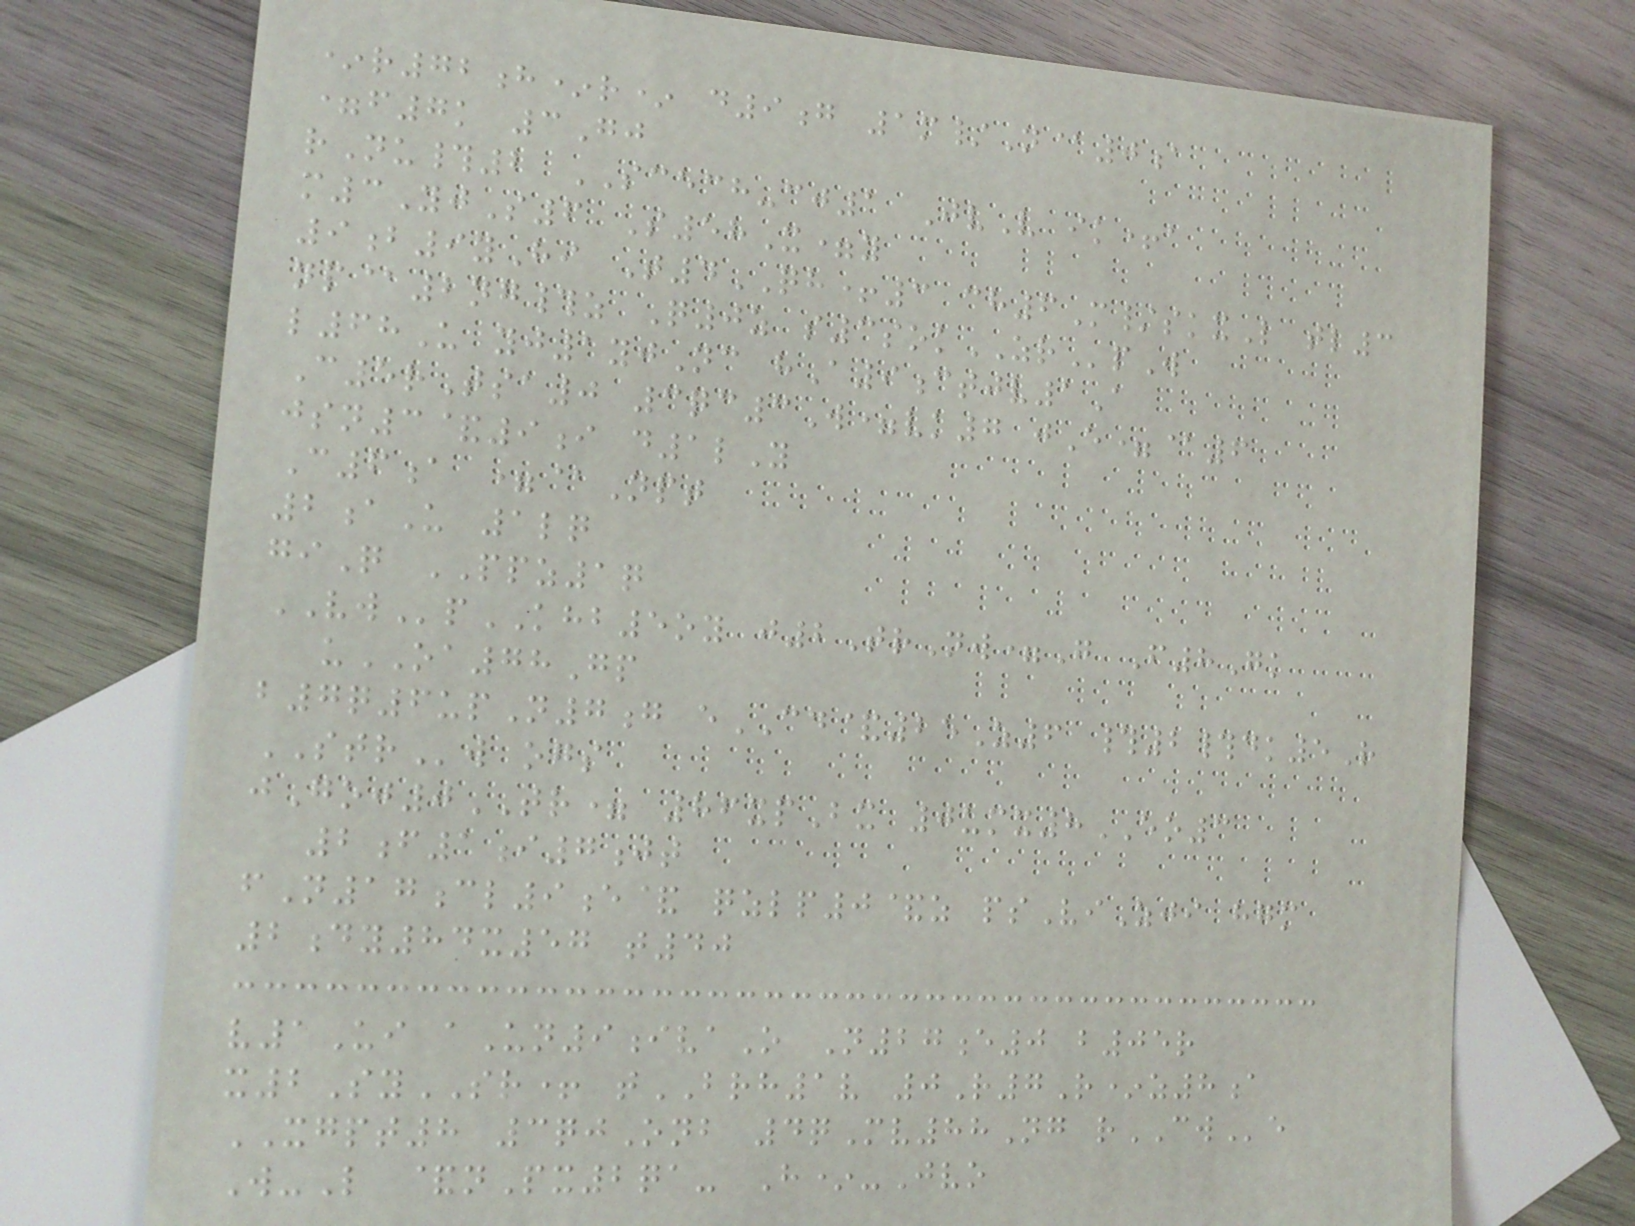*r72h*r* d9g 1m/N@0a
=f7k 3Gj
rNu#2 SCECH-cj1 JvV ik+a
m3YjS6 S58X=y
9b9yHi T4QH+3 ch6M/skxL tl3
np@2ng#z Q0z s3sokZRpW
l68U yj1yjNc hA9ctjv1A
C5rTsa0 3qc3W=vk7 jE=@6
jsn3&9i d1lY
C6a =@Npt
2aU 1lq
giQ PPZ1q
VWpKHB5oy j2TrNw=G F8Gk
uOA78Gp
b7q6upN7g eCD&25Z6 #2#dk5R
STRw ogs
jGoj0TR= 86xpBx 0umx8EO3
2f1i7jt
fN17cl9e& qzlp0&z psViZji hgm
2dy84x57 t40
v1Ui aUn9ivaO N27e0 b05r
x2SySR+ tBRH1v 0R7R*z8a
XGPT8 3qjOnb 4qMv88Ng rCWe
W-L &nPx2qa- H*-Jvo
